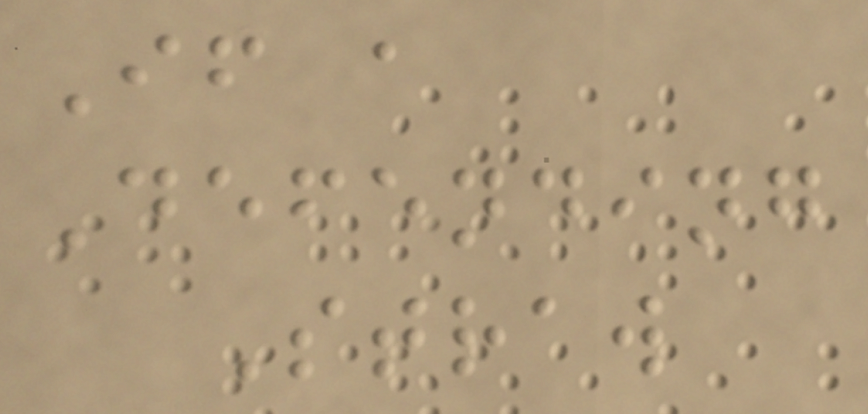If a
Defending
Straw
